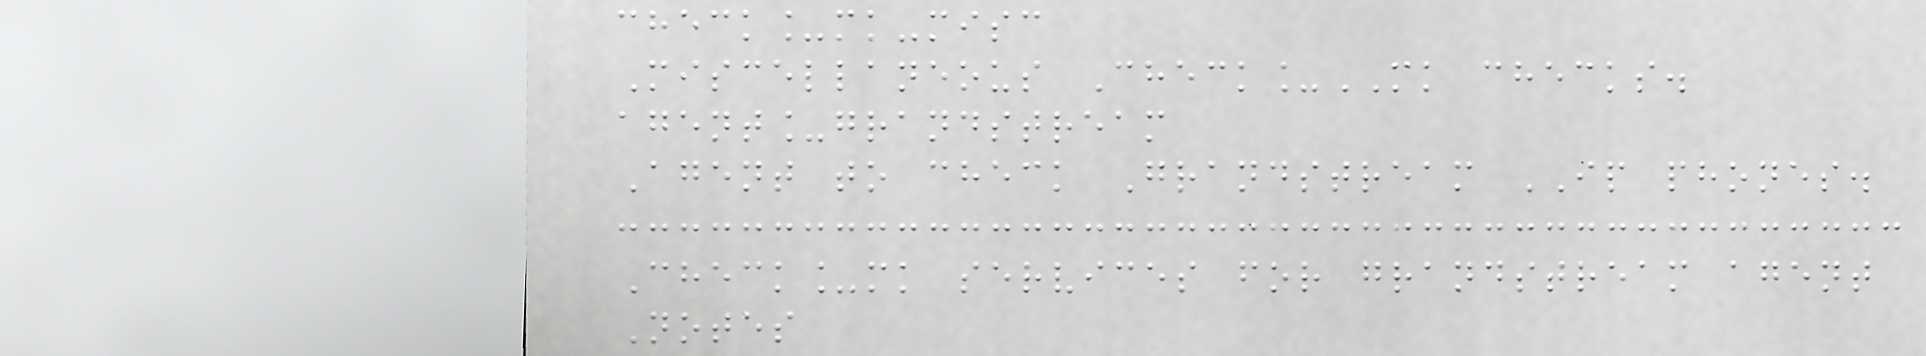check_mk-misc
Miscellaneous Check_MK checks.
agent_grandstream
Agent to check Grandstream IP phones.
Check_mk services for grandstream agent
Notes
